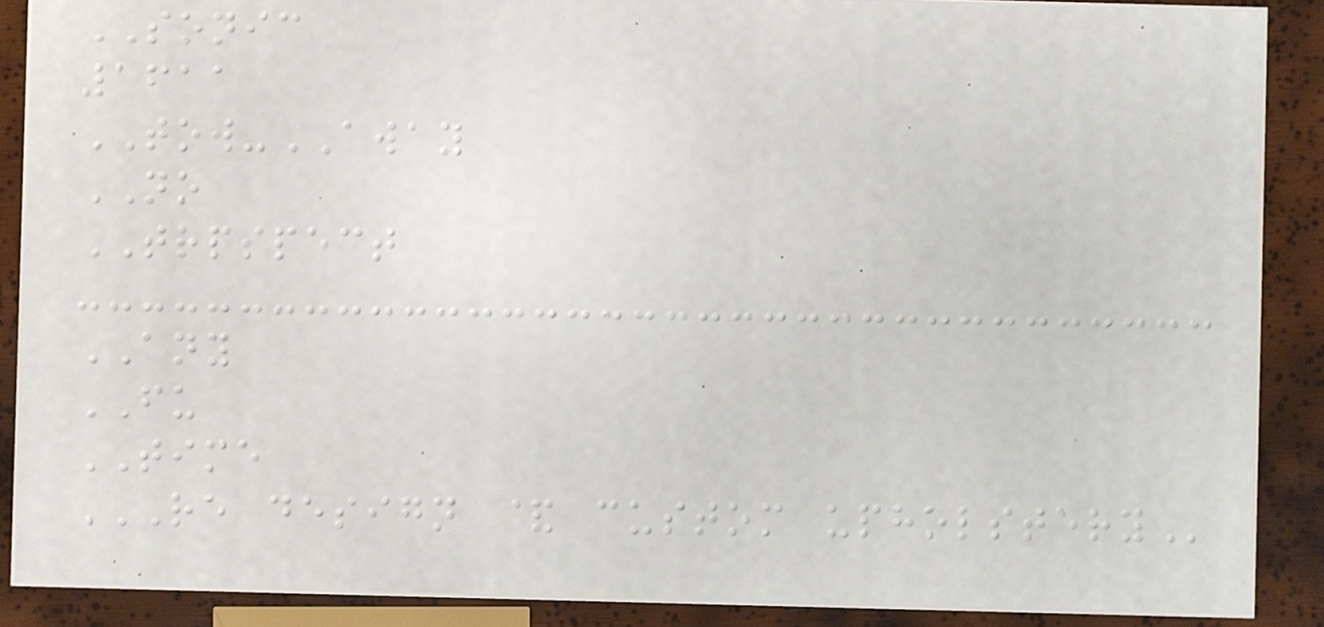SONIC
1611
TOW-AWAY
NO
TRPSPECT
ANY
FU
TIME
RE DESIGN & CUSTOM UPHOLSTERY
